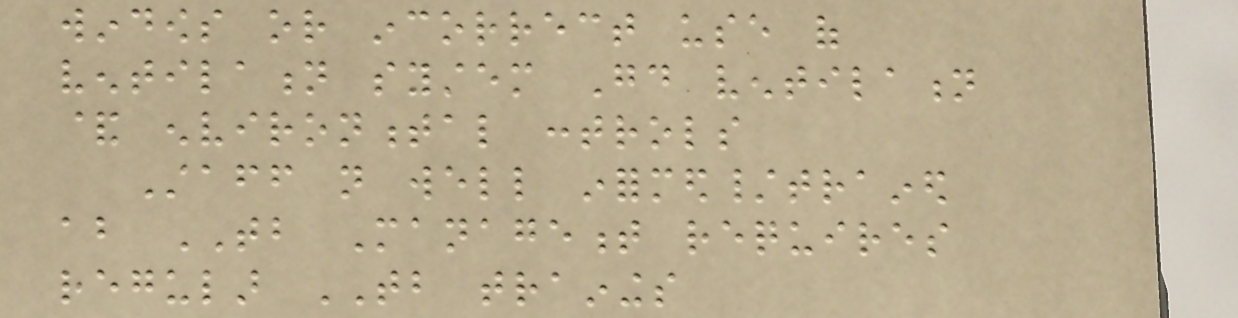windows or incorrect use of
ventilation system Good ventilation
& environmental controls
Staff not well informed/trained
about TB Management requires
regular TB trainings
